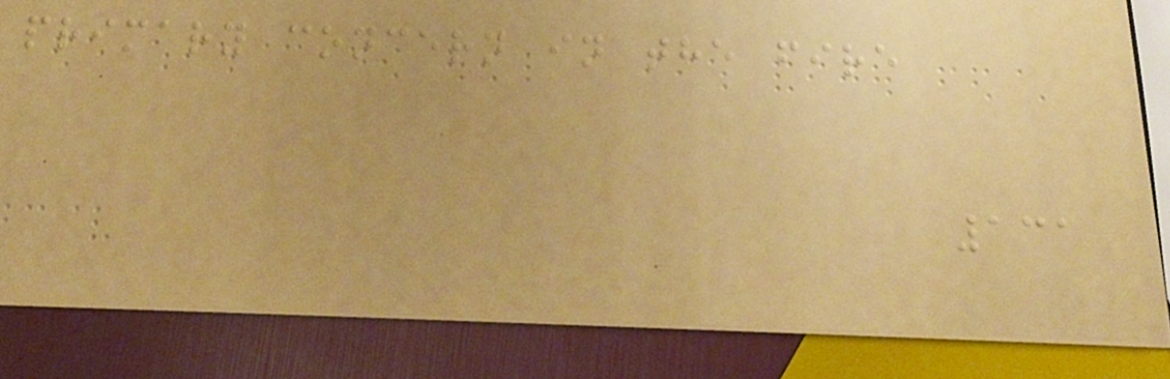primary concern in the fire
131
